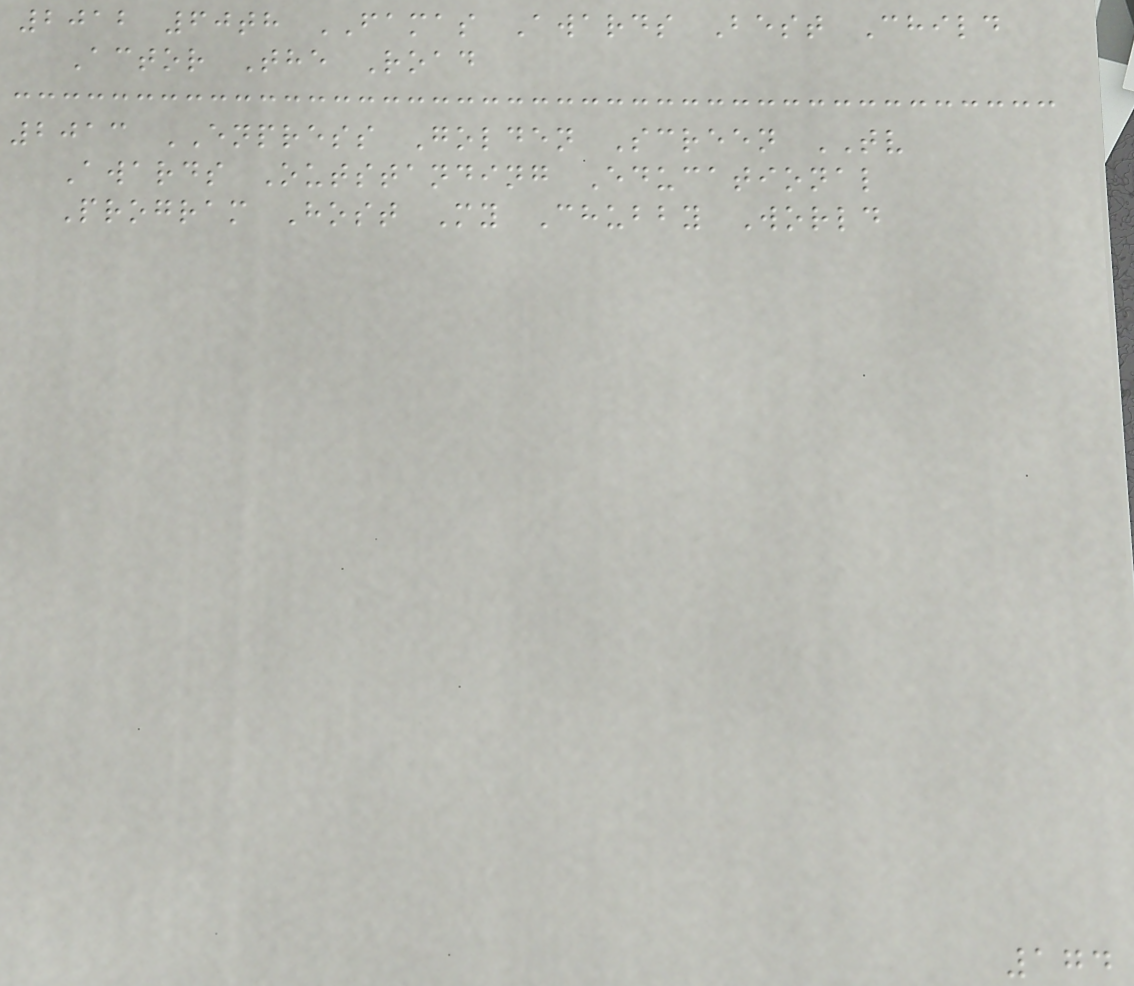2012 60th FAMAS Awards Best Child
Actor The Road
2013 ENPRESS Golden Screen TV
Awards Outstanding Educational
Program Host My Chubby World
174
